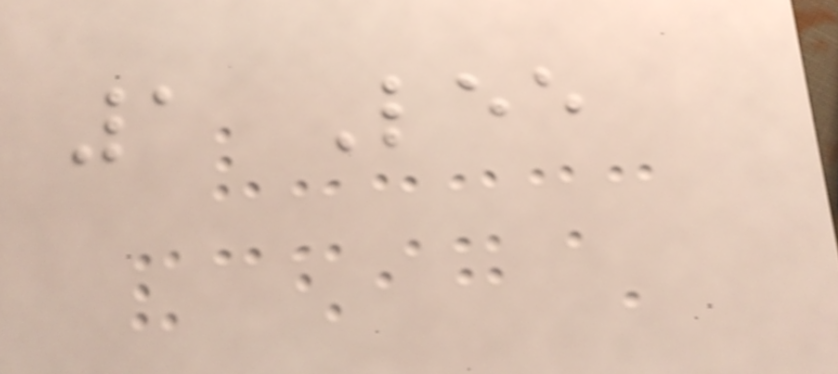1 Lee
